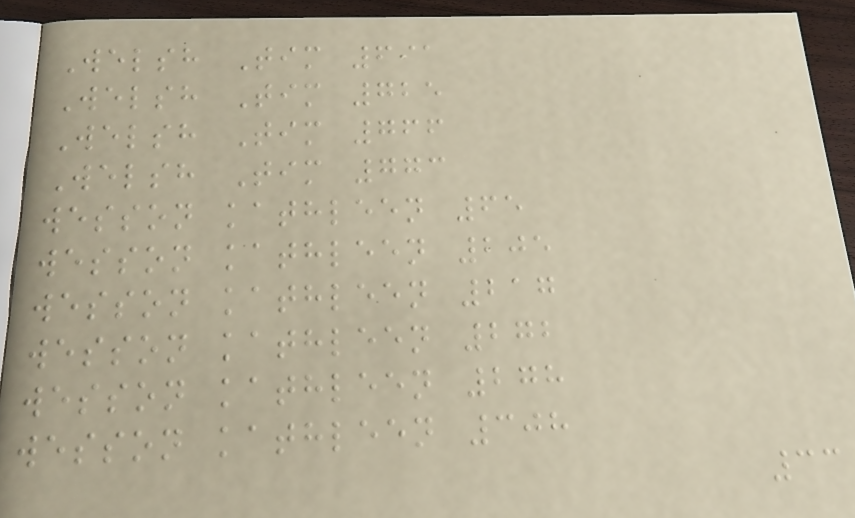Welsh Tim 691
Welsh Tim 725
Welsh Tim 766
Welsh Tim 773
wesson kathleen 65
wesson kathleen 205
wesson kathleen 217
wesson kathleen 272
wesson kathleen 278
wesson kathleen 308
33
